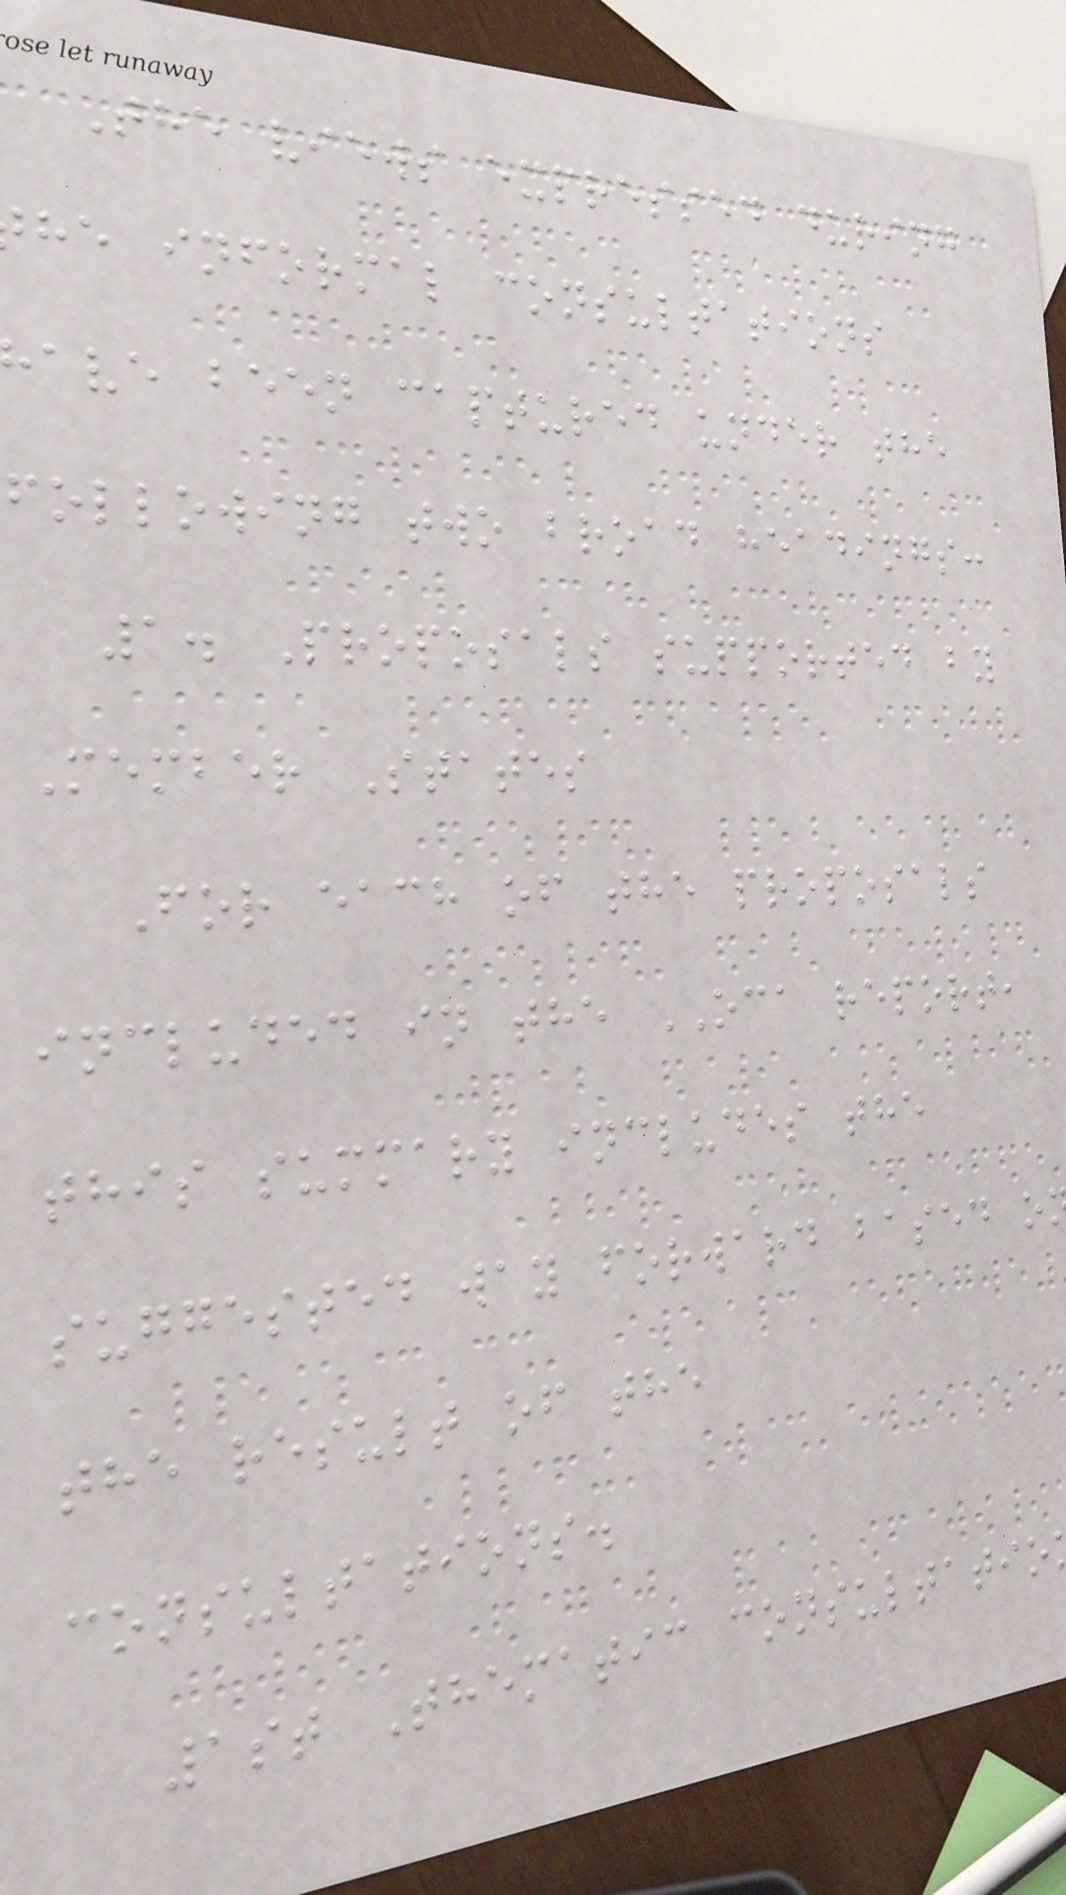The views expressed during
he informal consultations
ave been captured under the
following two broad headings:
1. Proposals supported by
Member States
For each of the proposals
included in the OCA report,
this summary includes the
suggested way forward based o
the result of the
consultations.
1st Thematic consultatio
